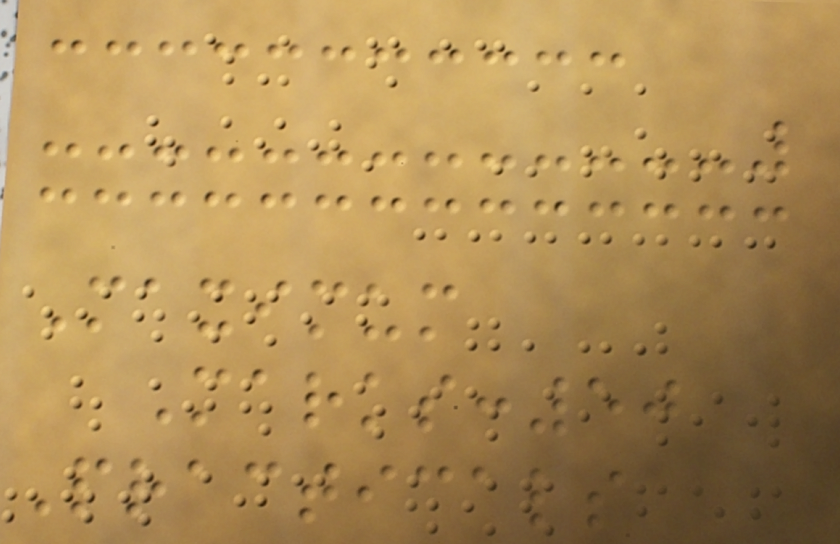Maximum
Marks:50
Practicals
